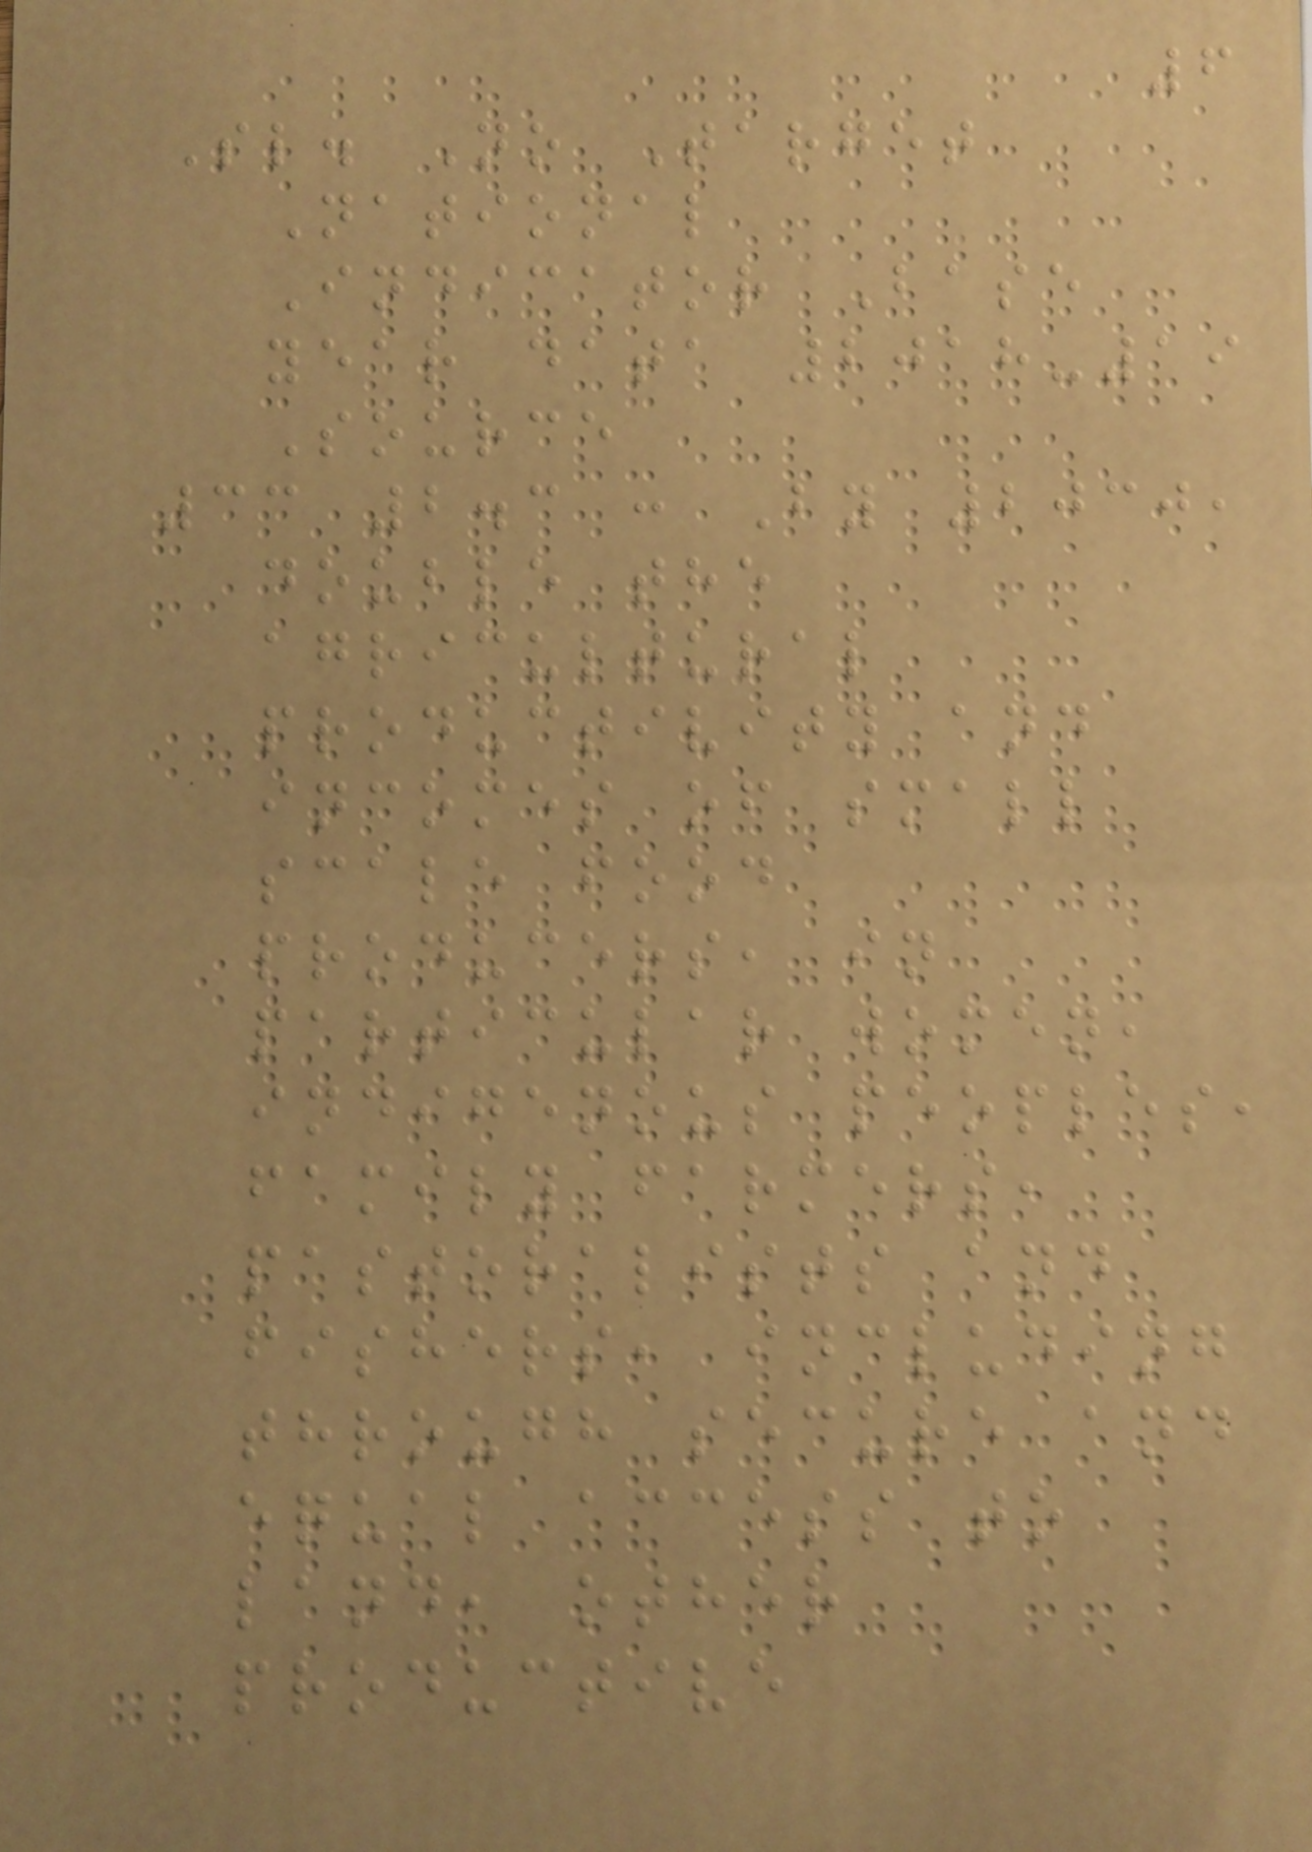6
Sl. No Target
National
Indicator Base
year data 2018-19
Source
33 2.3 : By 2030,
double the
agricultural
productivity and
incomes of small
scale food
producers, in
particular women,
indigenous peoples,
family farmers,
pastoralists and
fishers, including
through secure and
equal access to
land, other
productive
